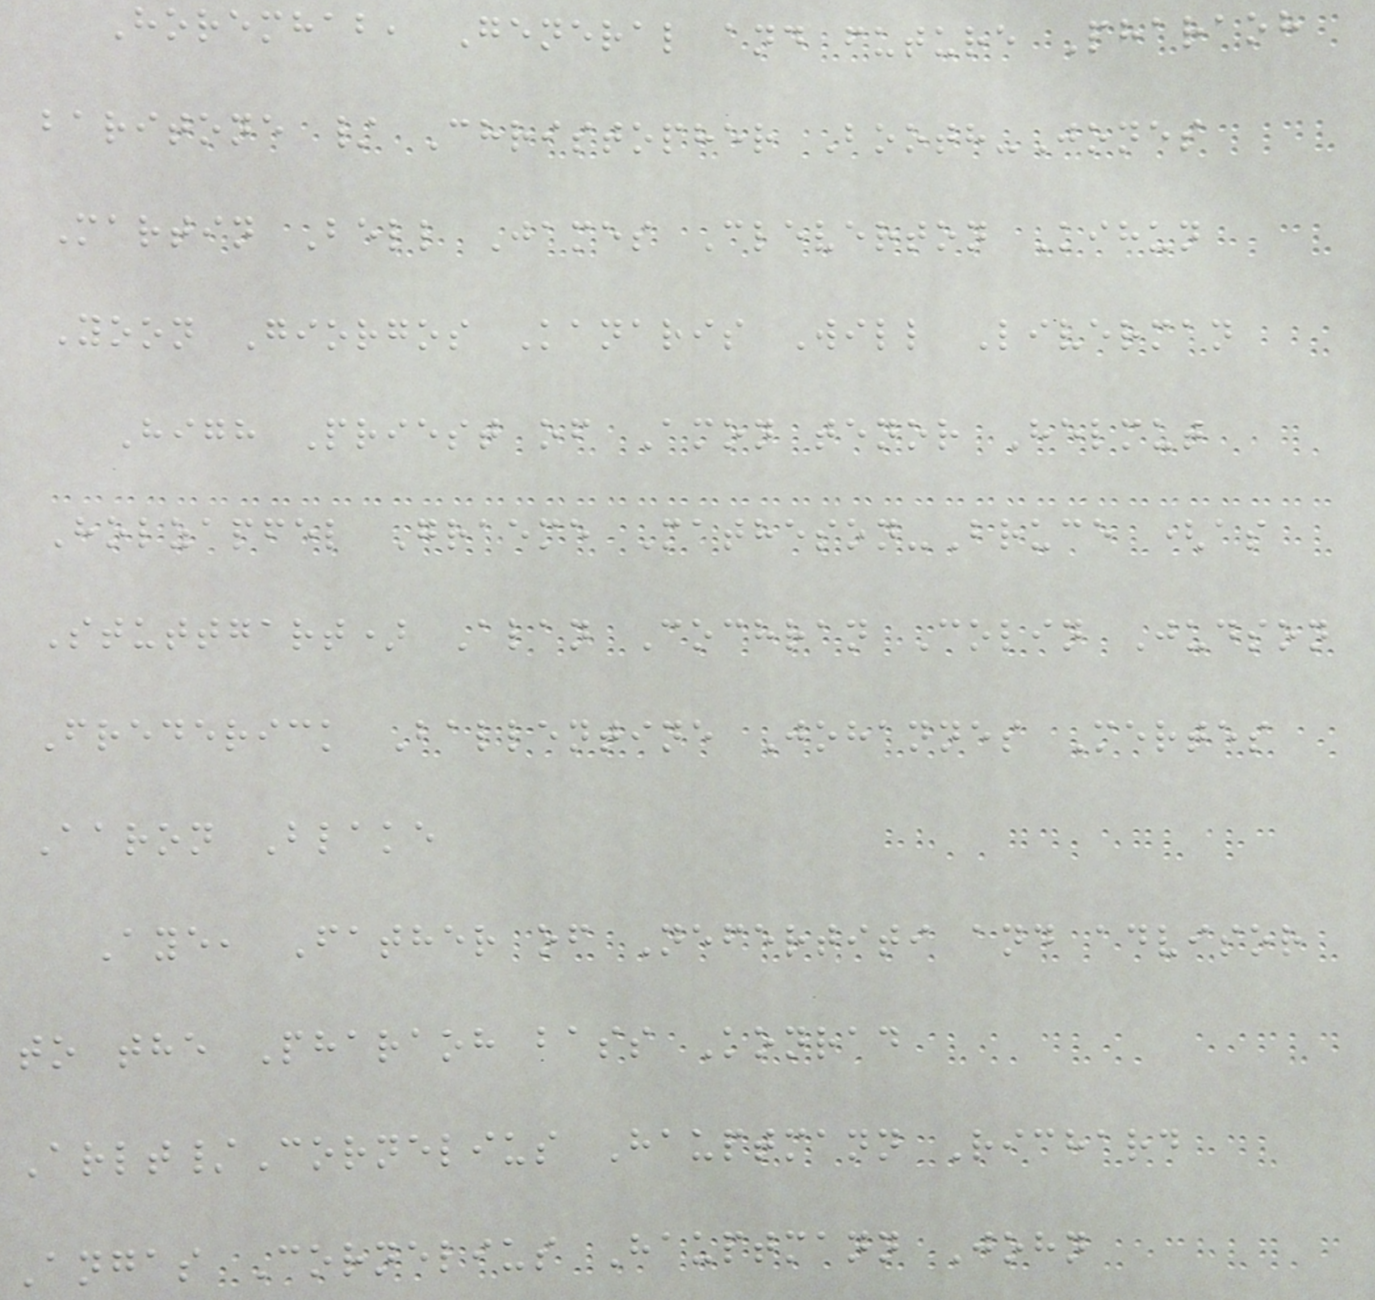Horemhab, General and future Pharaoh
baritone / Christopher Booth-Jones
Martin Bell James Cleverton Kihun
Yoon Giorgos Kanaris Will Liverman
High Priest of Amon tenor Helmut
Holzapfel Graeme Matheson-Bruce (as
Stuttgart) Alan Cochran Colin Judson
Frederick Ballentine Johannes Mertes
Aaron Blake
Aye, Father of Nefertiti and advisor
to the Pharaoh bass Konrad
Arlt/Cornelius Hauptmann Richard
Angas Cornelius Hauptmann John
